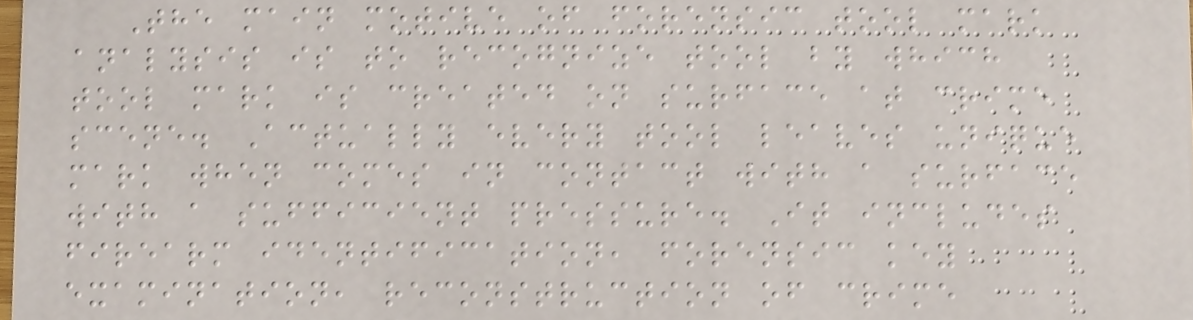The main motive of forensic tool mark
analysis is to recognize tool by which
tool mark is created on surface at crime
scene. Actually every tool leaves unique
mark when comes in contact with a surface
with a sufficient pressure. It includes
firearm identification, forensic key
examination, reconstruction of crime
